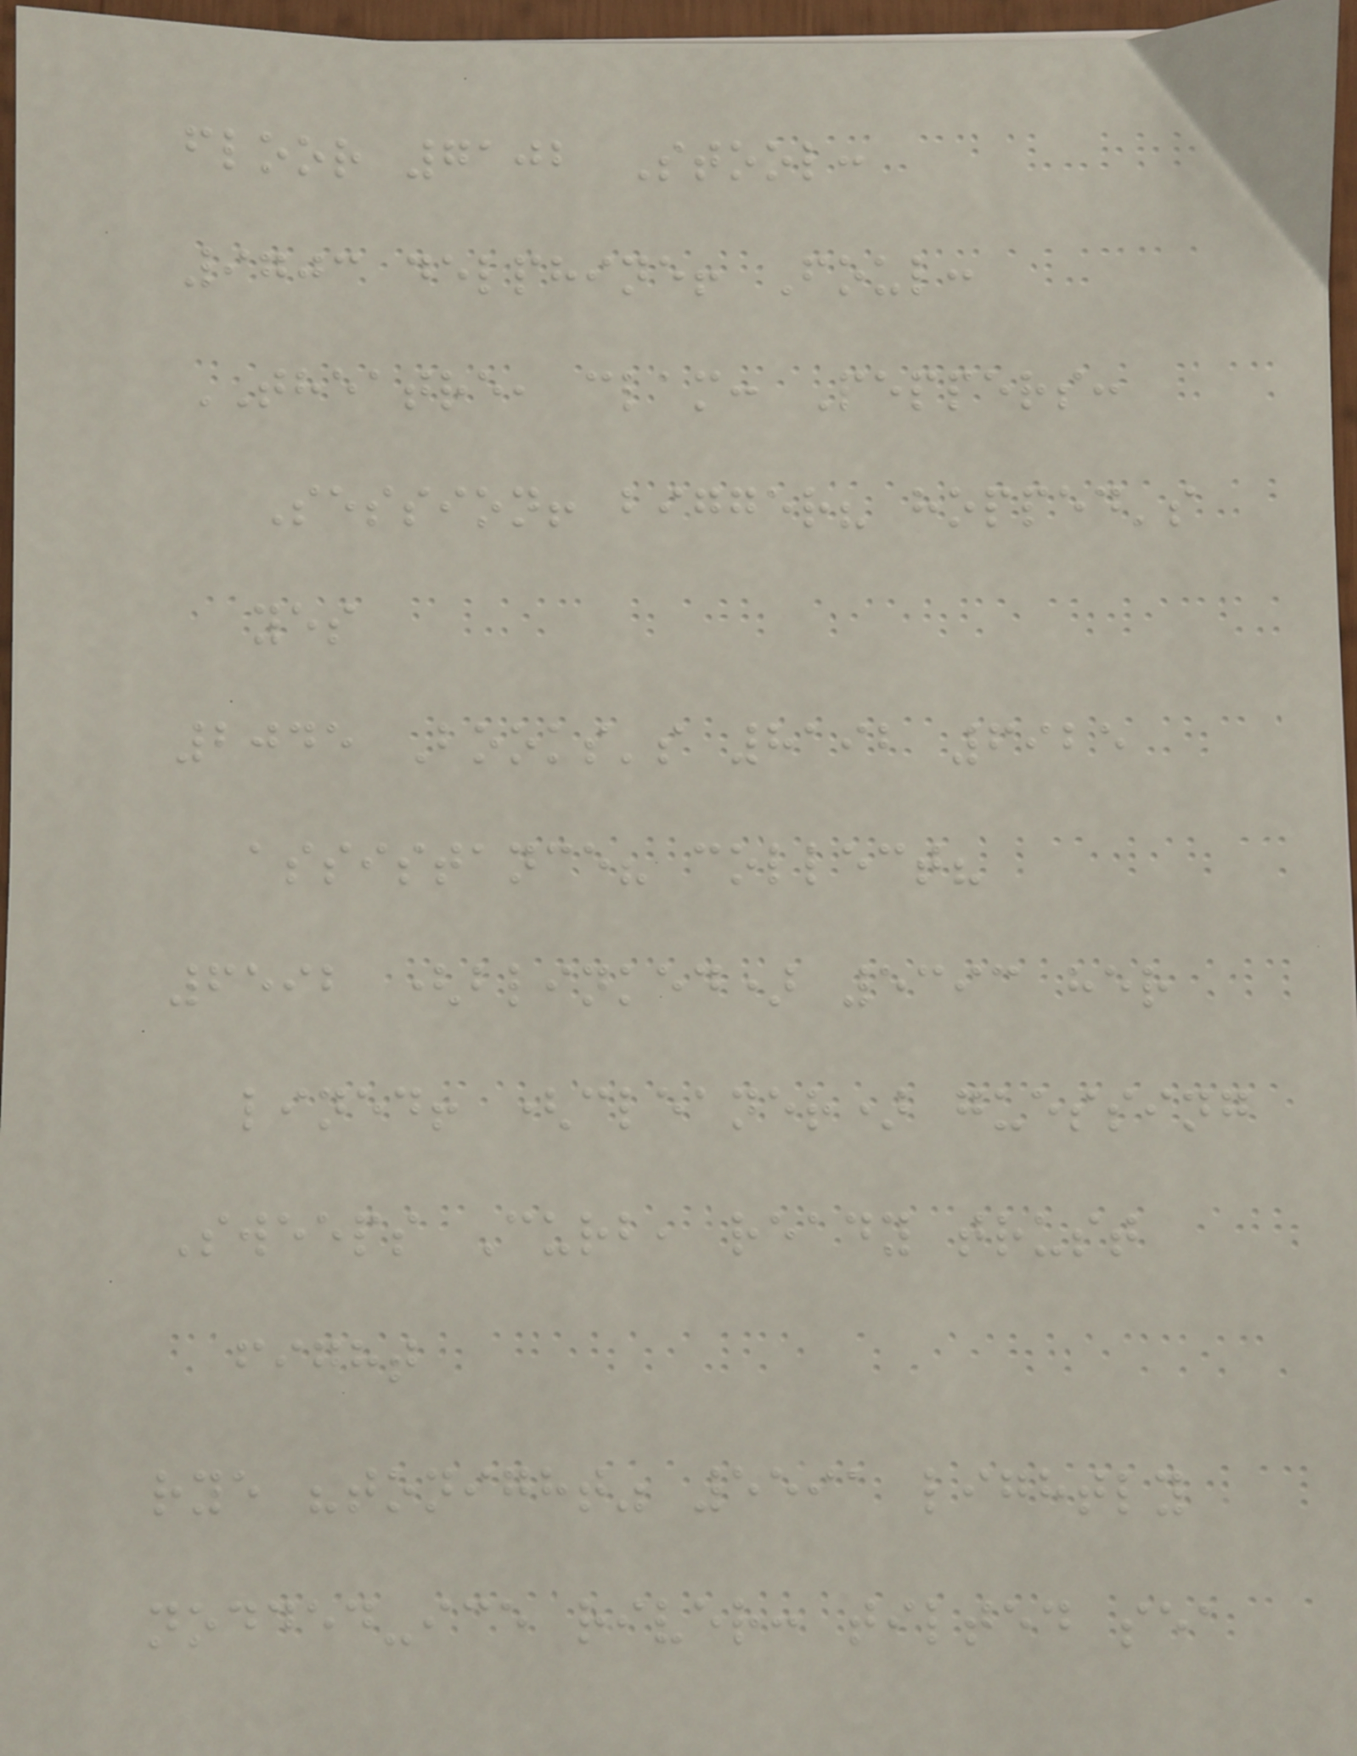floor 7102 Stool:
9703 delphine! Foul:
THEATRE, clam: Peppers:
Session! bigger? hopped's
yes
2045 Books's 8192 6925
assistance? collect?
6592 (blinked) 5393 her
lined! (cleaner) guessing
Sweeps Curb, ready trust
fight
rye "tonight" 5591 lightly
nodded-ice river: tilted sea
